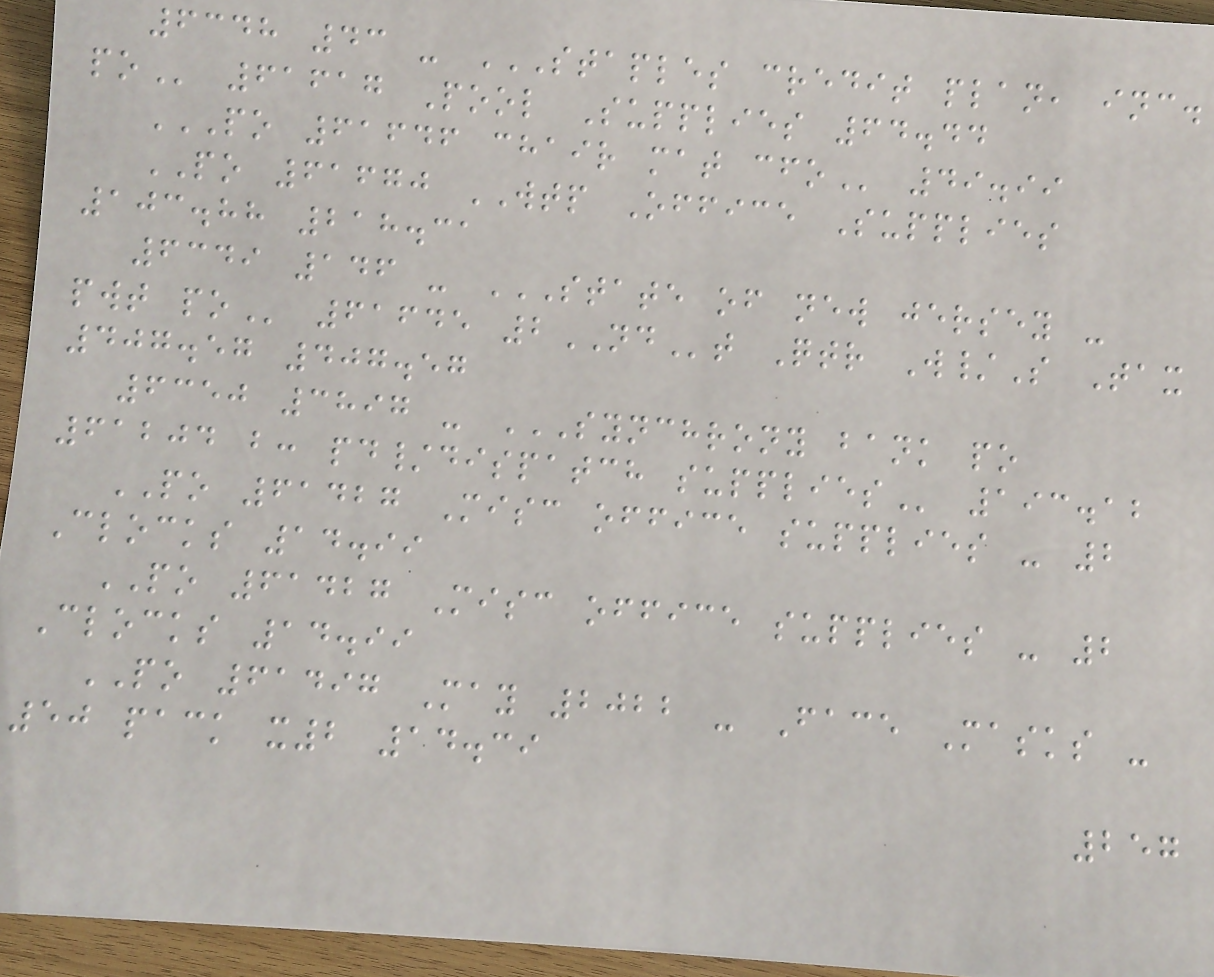6348 43 - STAPLES CREDIT PLAN, INC.
PO 61617 Pool Supplies 64.44
PO 61646 CHAIR MAT CFO 49.99
PO 61670 WTP Office Supplies
103.88 218.31
6349 146 - STATE OF NEW JERSEY -
PWT PO 61645 2NDt Qtr W/S Tax
407.57 407.57
6350 3897 - SYNCHRONY BANK PO
61204 B: PD/DISPATCH SUPPLIES 193.12
PO 61427 Misc office supplies - 2
Clocks 14.99
PO 61427 Misc office supplies - 2
Clocks 14.99
PO 61497 May 2022 - Face Masks -
50 pack x2 14.39
257
